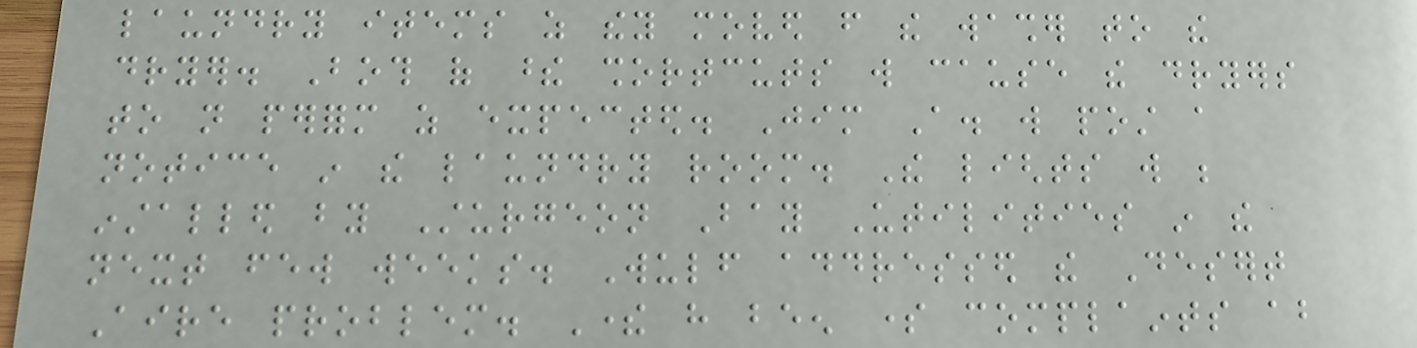laundry items as they moved from the washer to the
dryer. Both of these shortcuts will cause the dryers
to not perform as expected. Jim A. will post a
notice in the laundry room. The lights will be
installed by Sturgeon Bay Utilities in the
next few weeks. Wulf addressed the Desert
Aire problem. There have been some complaints about
